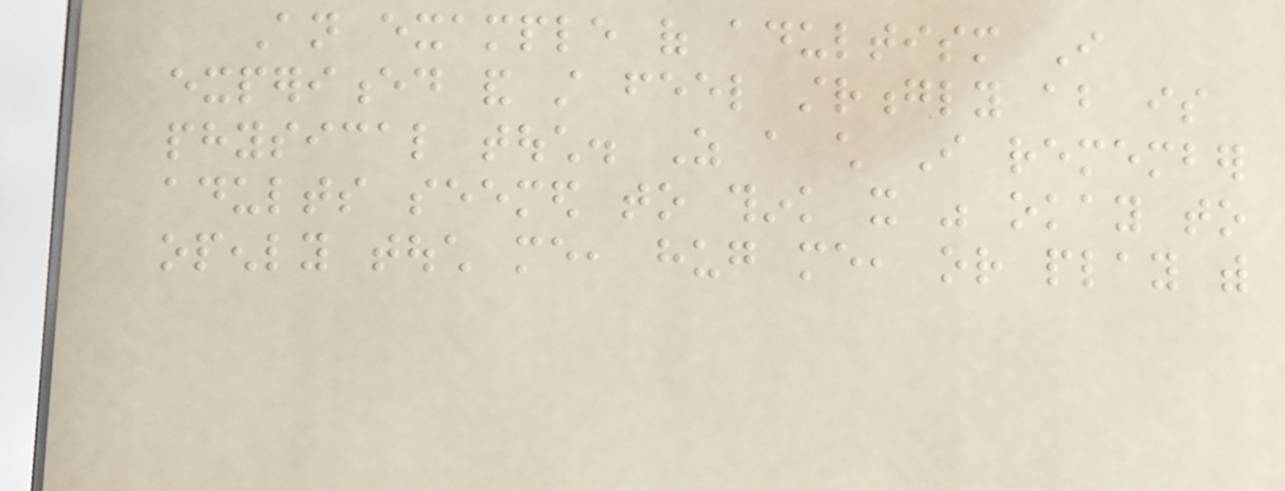An example of adultism I
experienced and still feel strongly about is
physical touch. As a child I remember
adults seemed to think it was okay to
openly touch me, hug me, or play with
